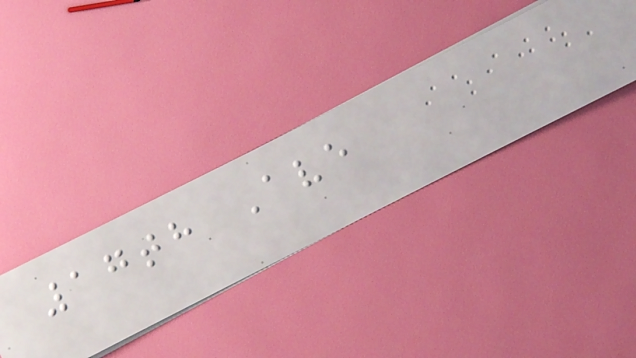17th Ave
